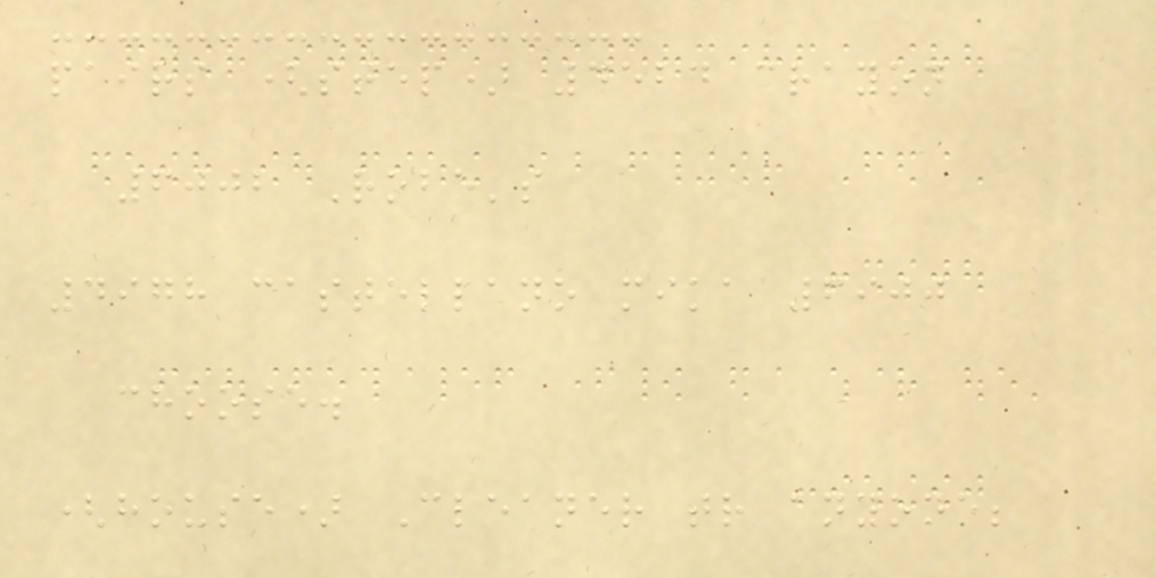pairs (step) 4524 crayon
6002 Robe's
4978 castellano mika 6900
choose.
(house) Cleaner tr anyone;
